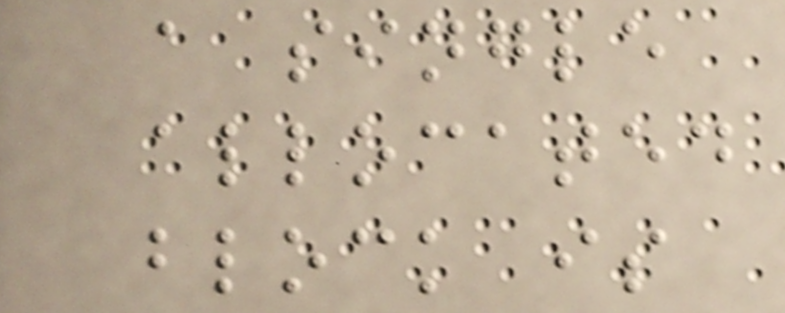a single
allocated
block is
